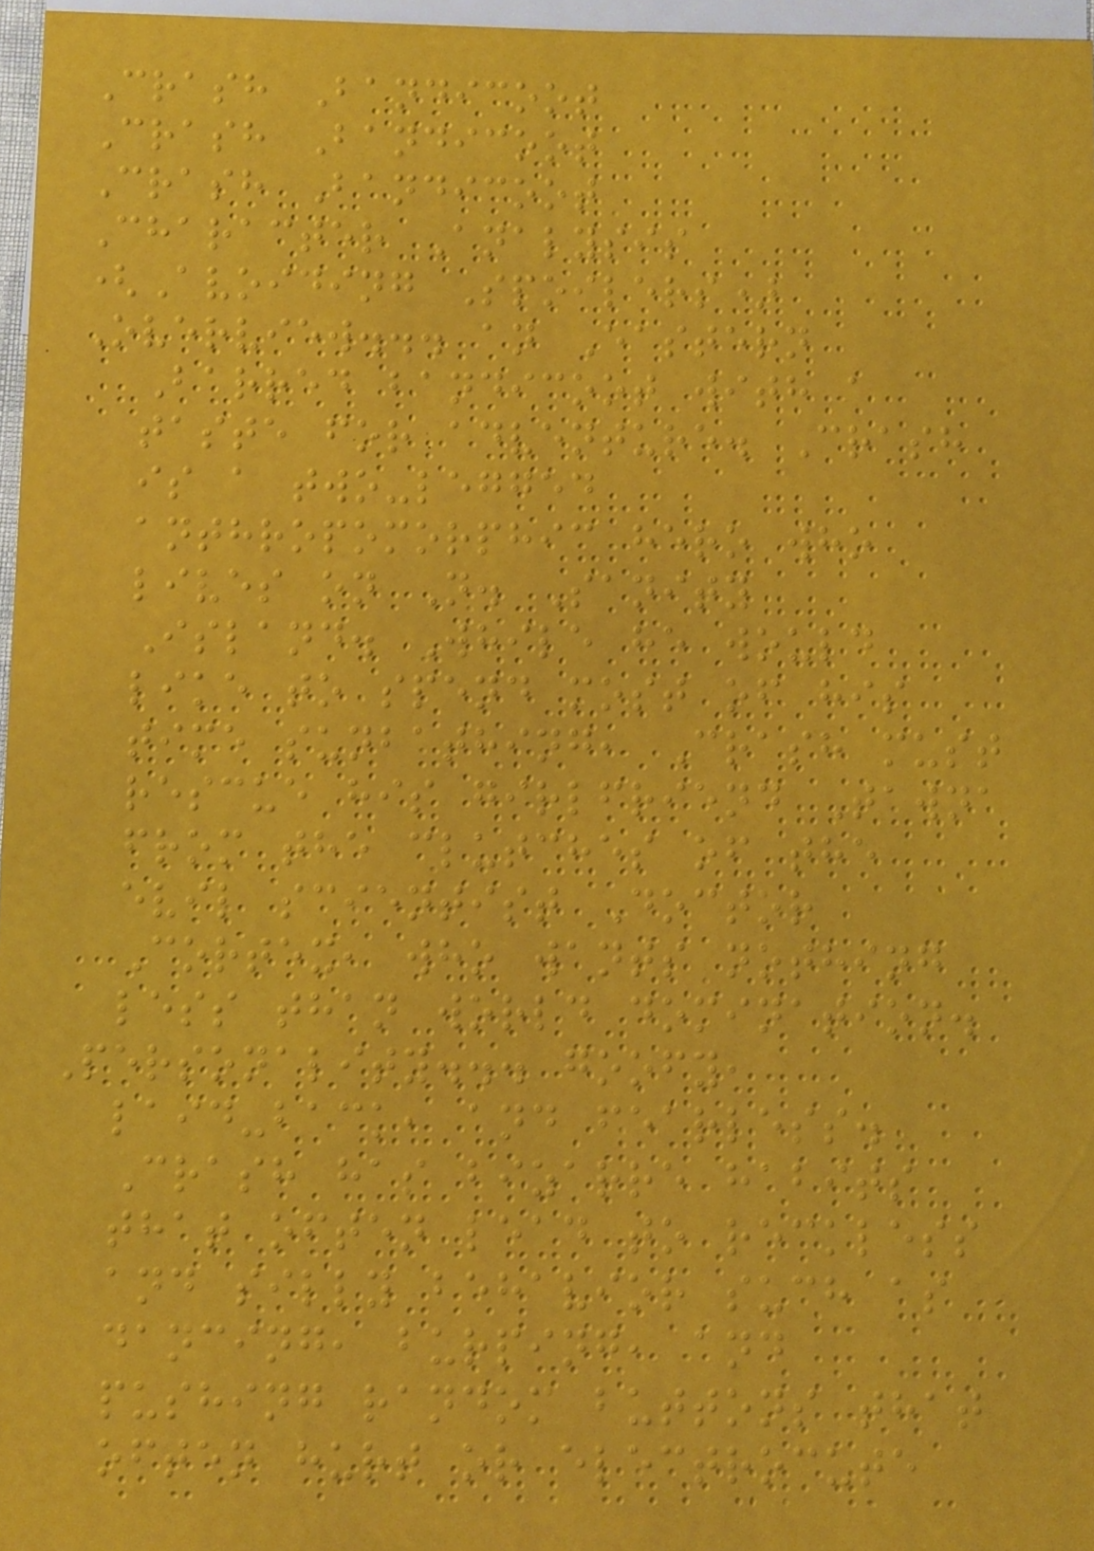Crash Bandicoot
Crash Bandicoot
Crash Bandicoot
Character Analysis
(Avoiding Spoilers)
Overview... an Eastern
Barred bandicoot with a
taste for adventure. Crash
is a two-legged
anthropomorphic hero who
lives on N. Sanity
Island. While he would
like to spend most of his
time sunbathing, Crash must
rescue his girlfriend Tawna
from the clutches of the
evil scientist Doctor
Cortex, who wants nothing
less than world domination.
Personality... goofy,
laid-back, and fearless.
Crash has bizarre habits
that often lead to reckless
and silly behavior such as
dancing, burping, and
pushing random buttons that
often hurt or electrocute
